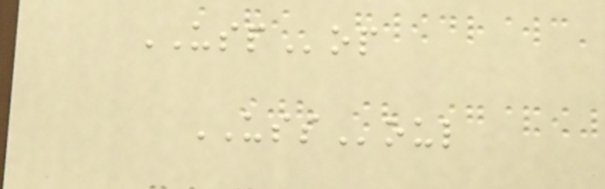USPop
USSoul
